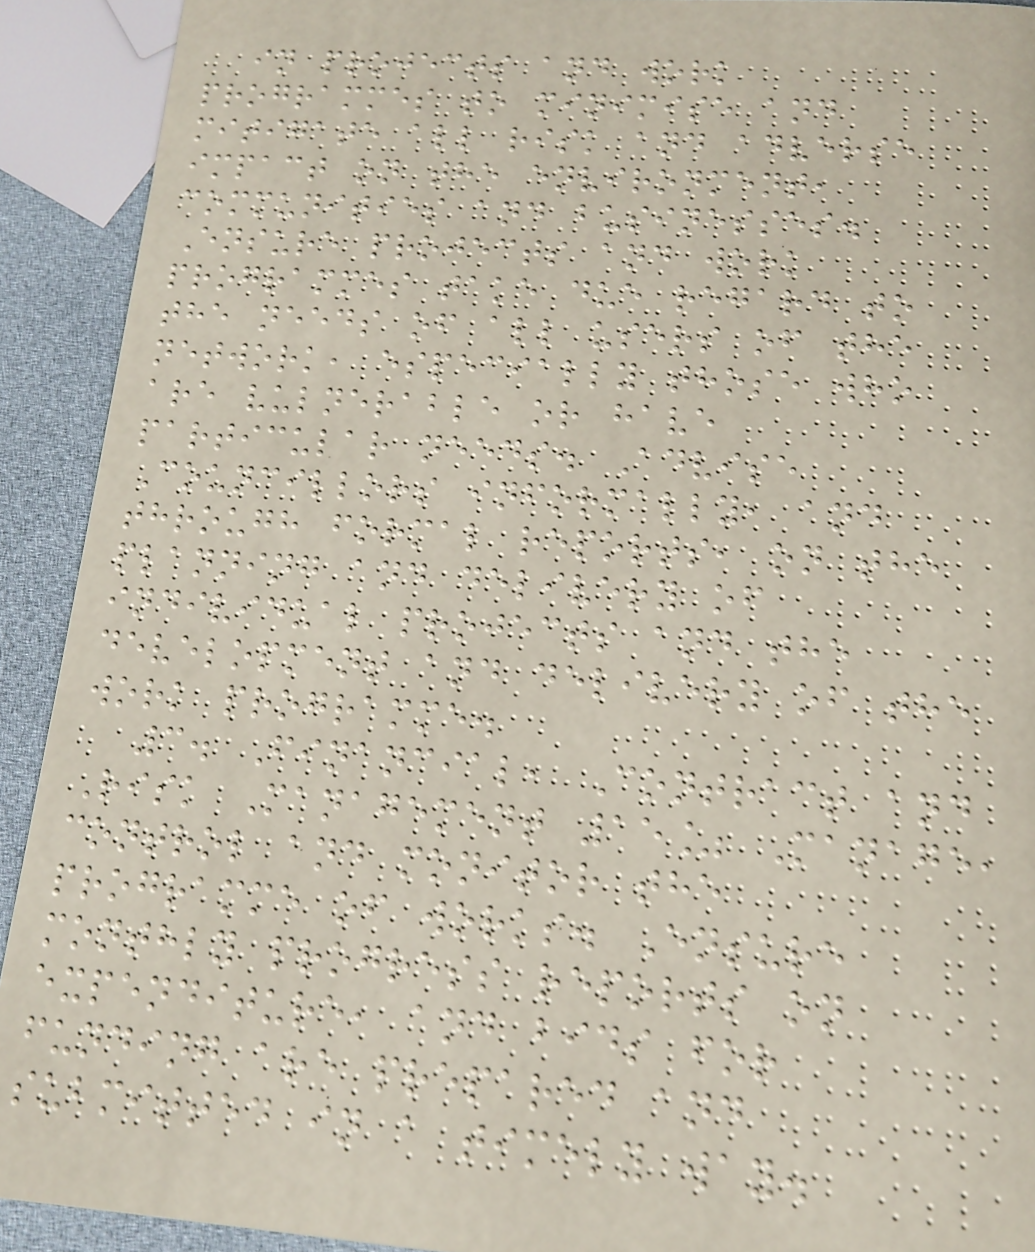in projects and work
programmes to minimise and
mitigate all risk and adverse
impact on the environment,
communities and businesses.
Ensure projects and work
programmes take due regard to
the needs of all users of the
network, especially those who
are vulnerable or have
particular needs. Advise
Councillors informally, and
through formal reports, on the
planning and delivery of
individual projects and the
development and delivery of the
work programme.
3. Financial, Contract and
Risk Management 15% Manage,
control and monitor the
programme of works. Ensure
monthly progress reports on
expenditure, and bids for
funding are prepared and
submitted in a timely way.
